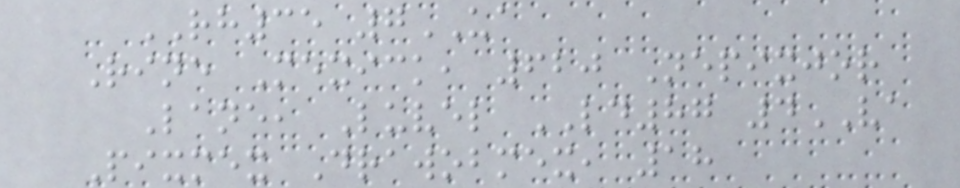RH35 7UA
Rine Mexick, 620 Nepixjor
Lane, Luvel LD87 4VA
Pixmex Drawobmex, 18
